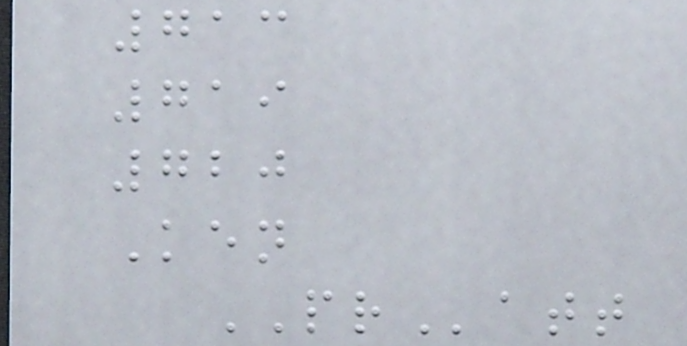713
719
720
Ken
PRatt
